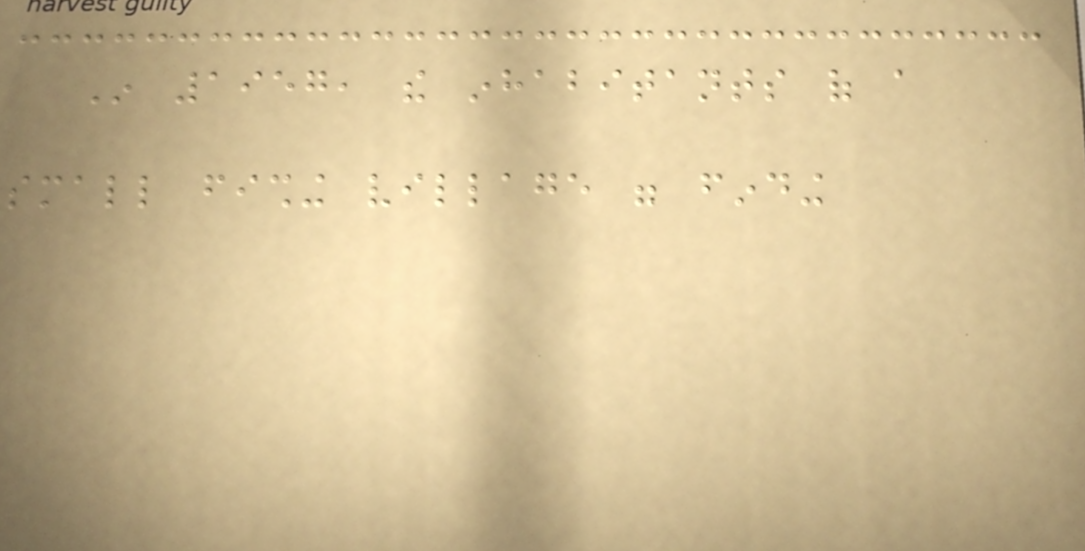In 1957, the inhabitants of a
small fishing village were finding
